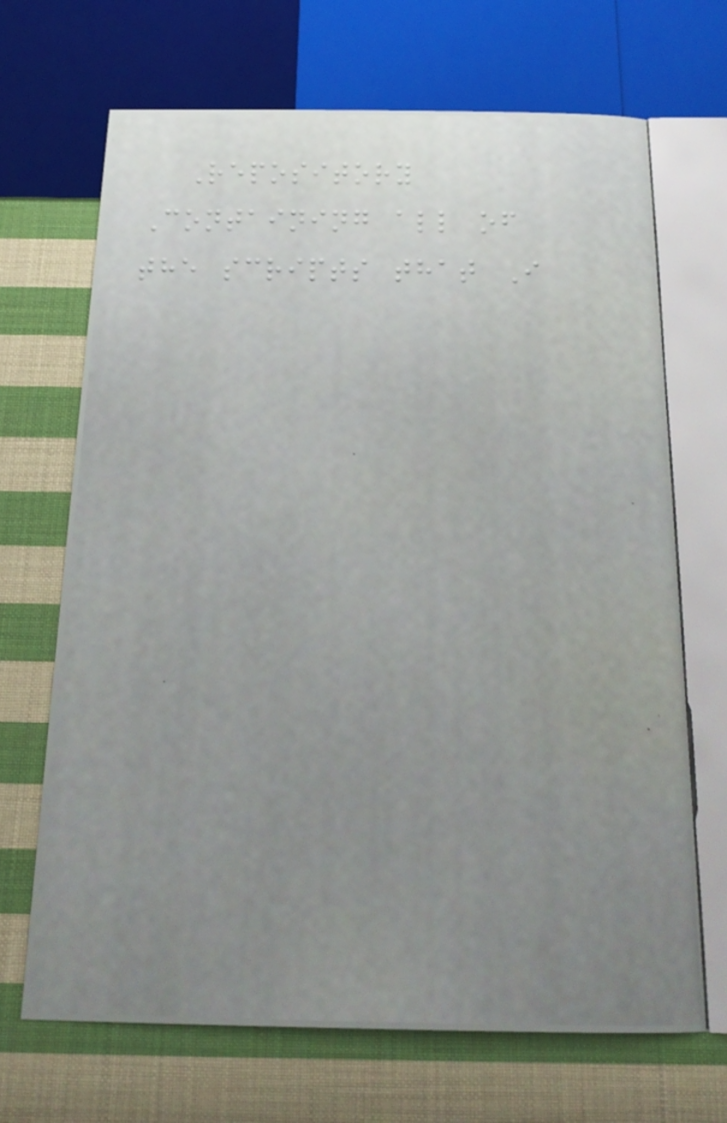Repository
Containing all of
the scripts that I
